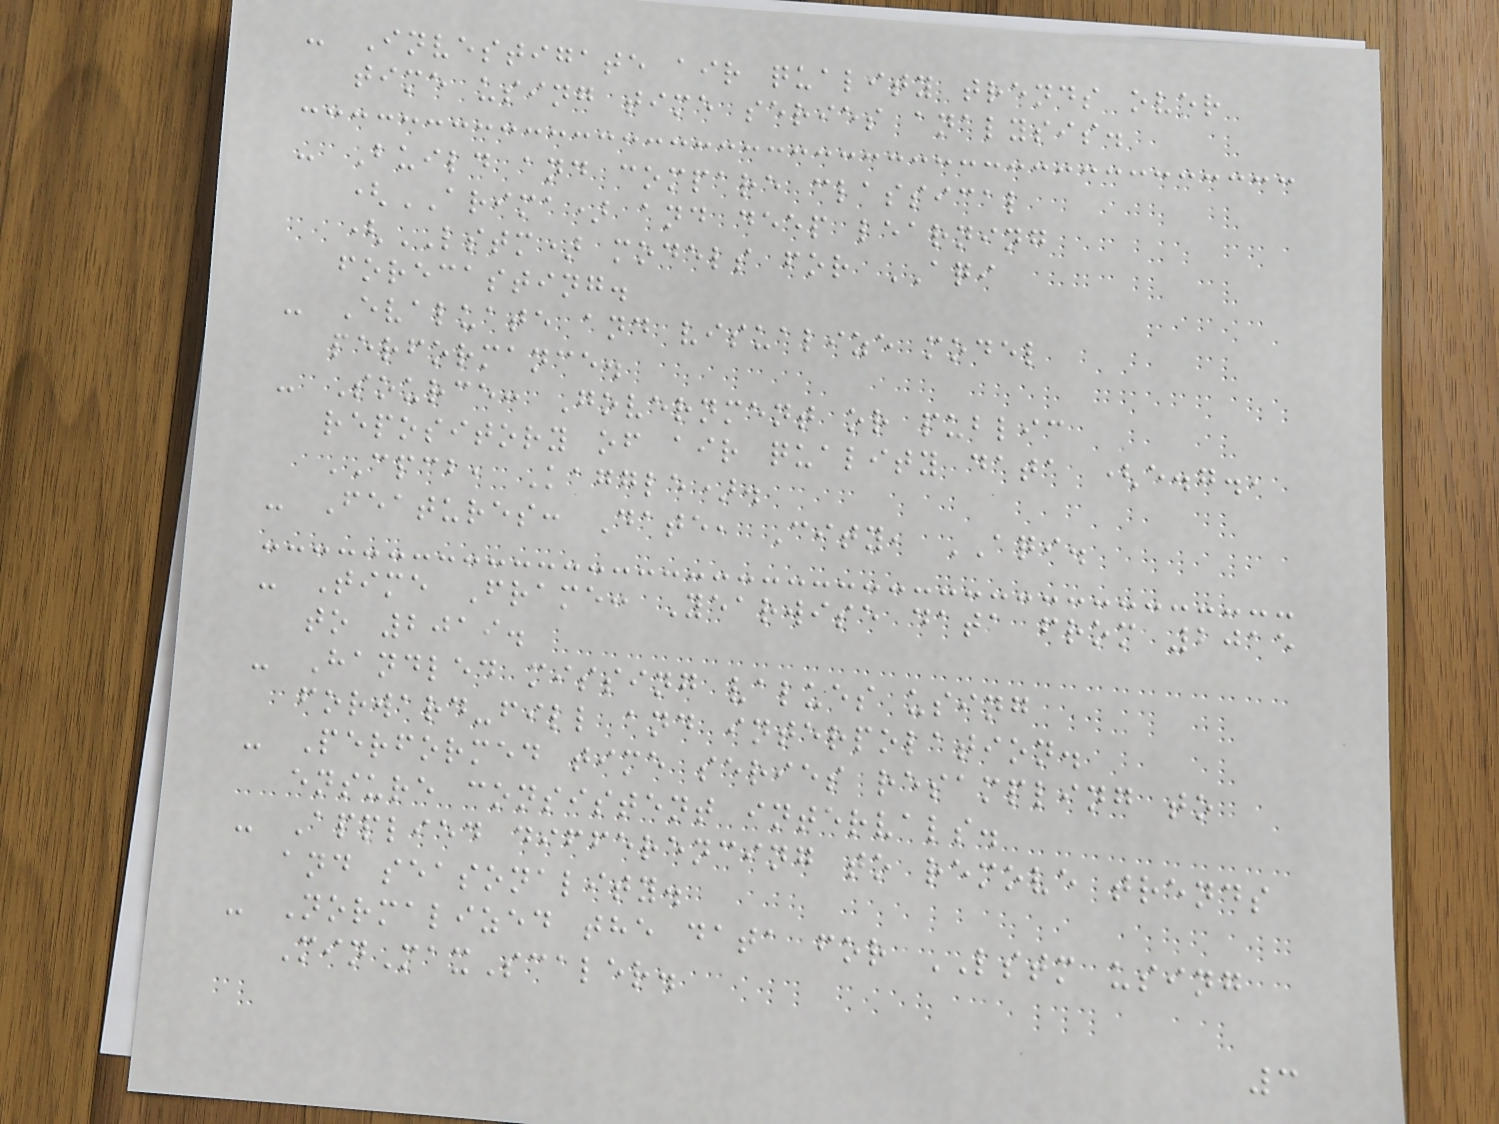- Investigate air quality trends over
time using time series analysis.
- Build and compare classical
(ARIMA) and deep learning
(LSTM) models for AQI
forecasting.
- Evaluate and visualize model
performance.
- Source: Government or public
repository of air quality data (e.g.,
CPCB, Kaggle).
- Features: Date, City, AQI.
- Time Frame: Yearwise data from 2015
to 2019.
- Handled missing values using
forward-fill and interpolation.
- Performed time series resampling to
ensure consistent intervals.
- Applied differencing to remove trends
and seasonality.
- Normalized the data for LSTM using
MinMaxScaler.
3
